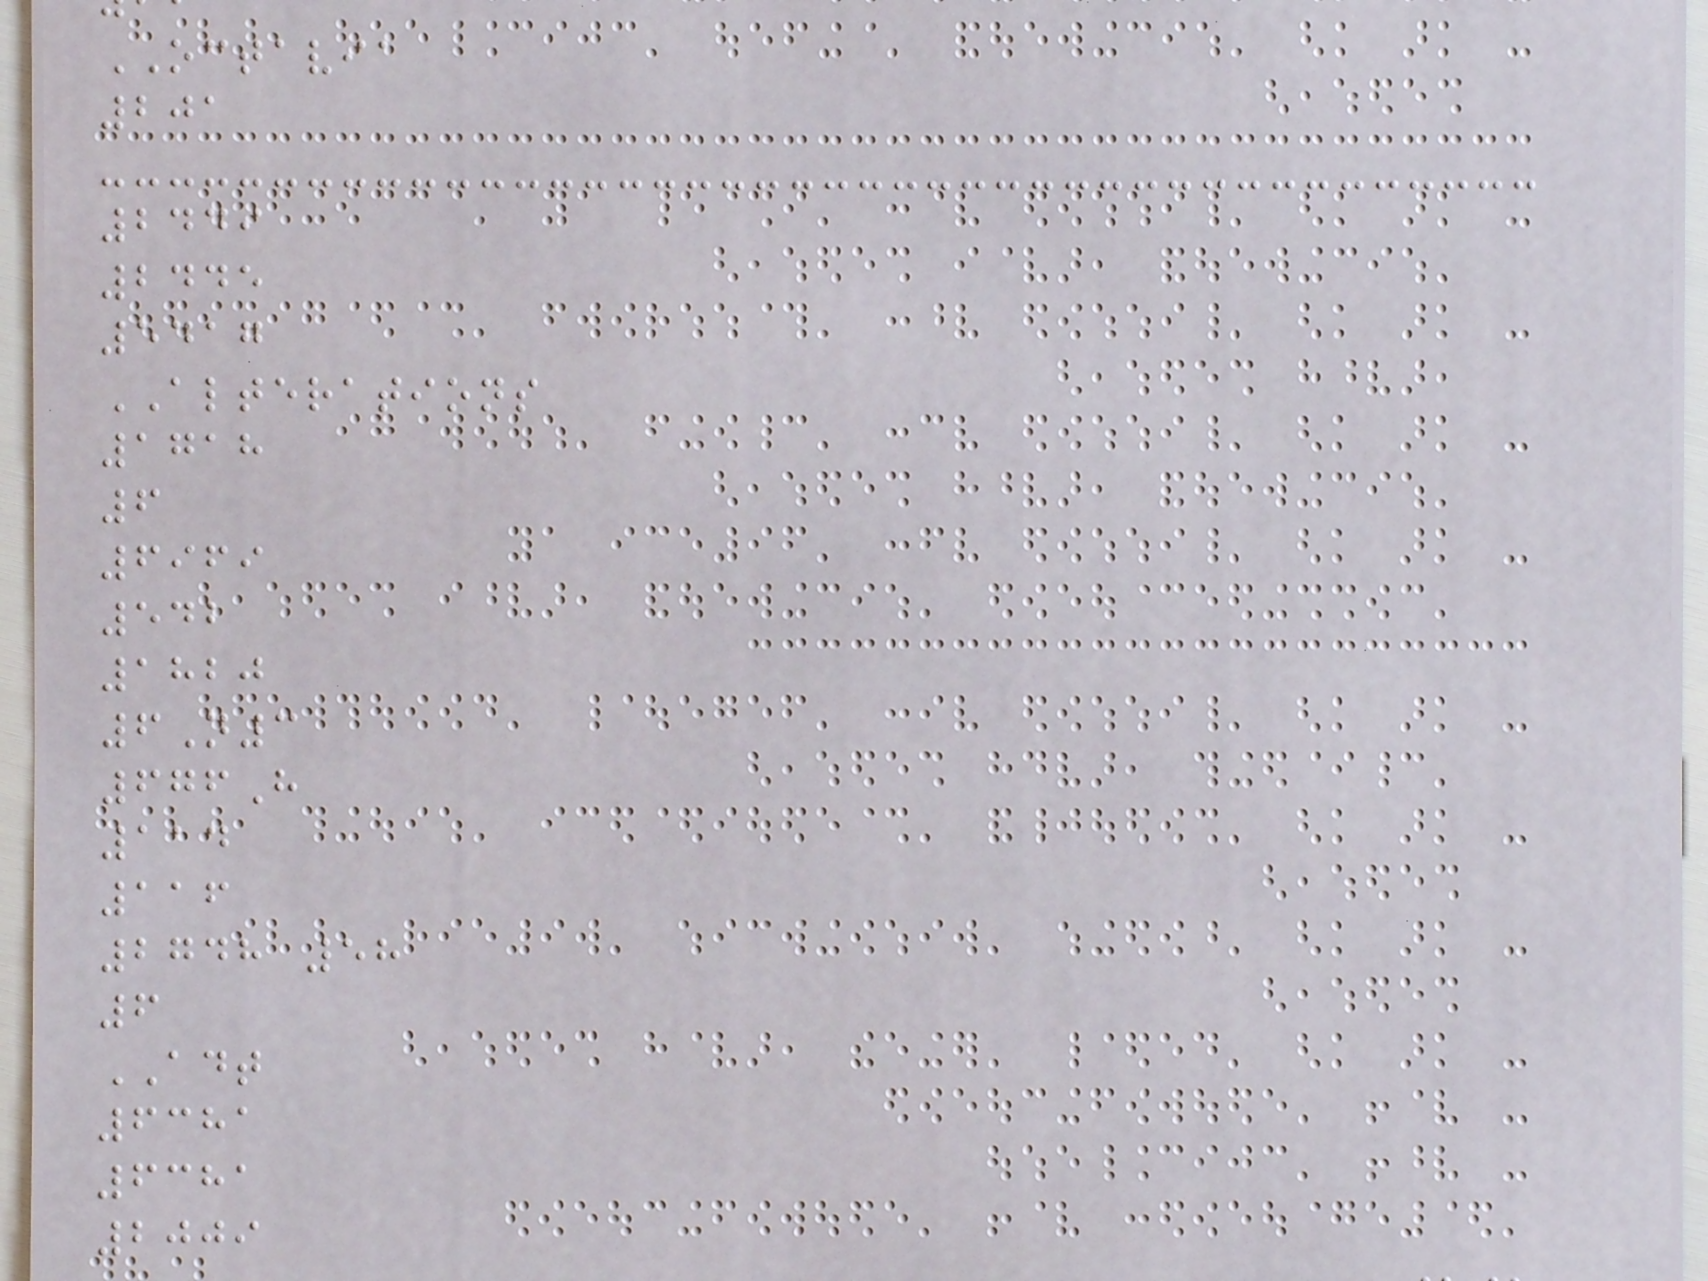OCTAVIA
201
2449
2445
5417
ALTERATIONS
1718
6
6969
542
1820
6N3
676H
114
116
2748 58
6
ADT
6381
6381
2009
